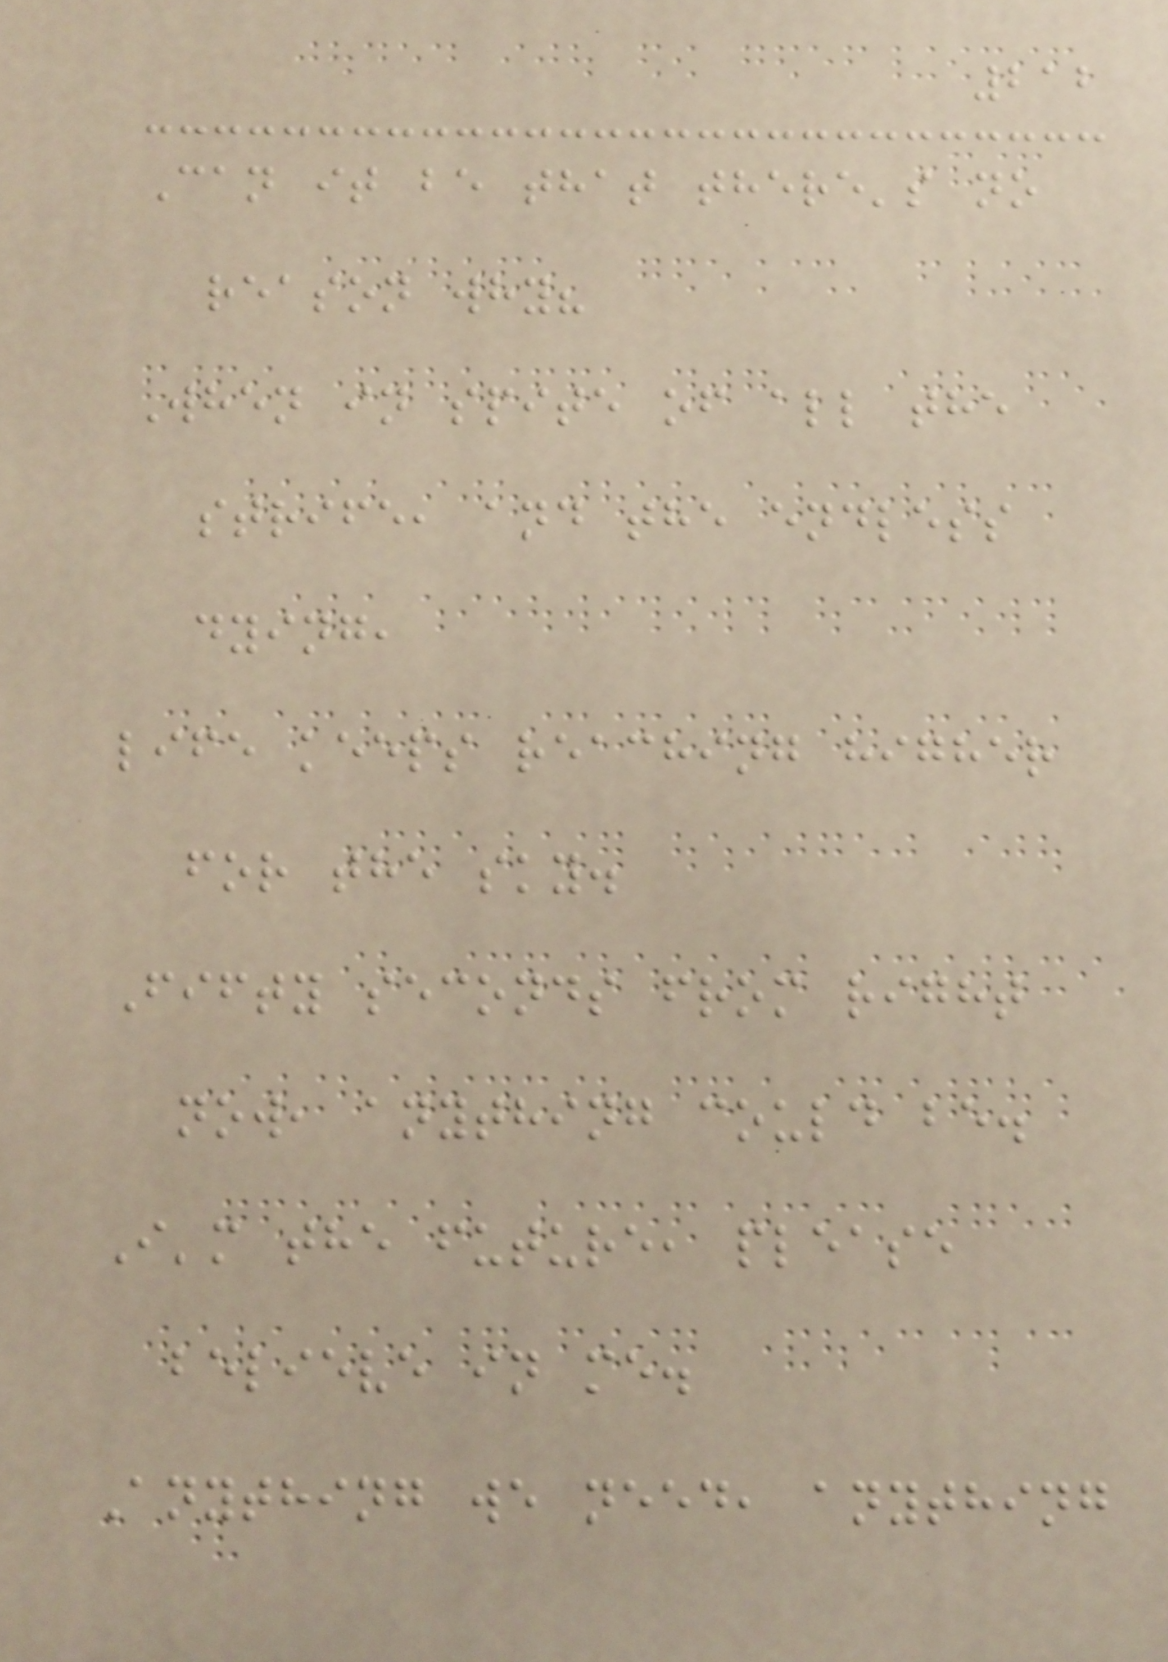212
Can it be that there's no
reason why?
When in spite of all the
strife, and the endless
dying,
life keeps reaching higher
for the sky.
Fifty seconds from right
now, anything could be.
I'm the future, please
believe in me.
Anything we need, anything
